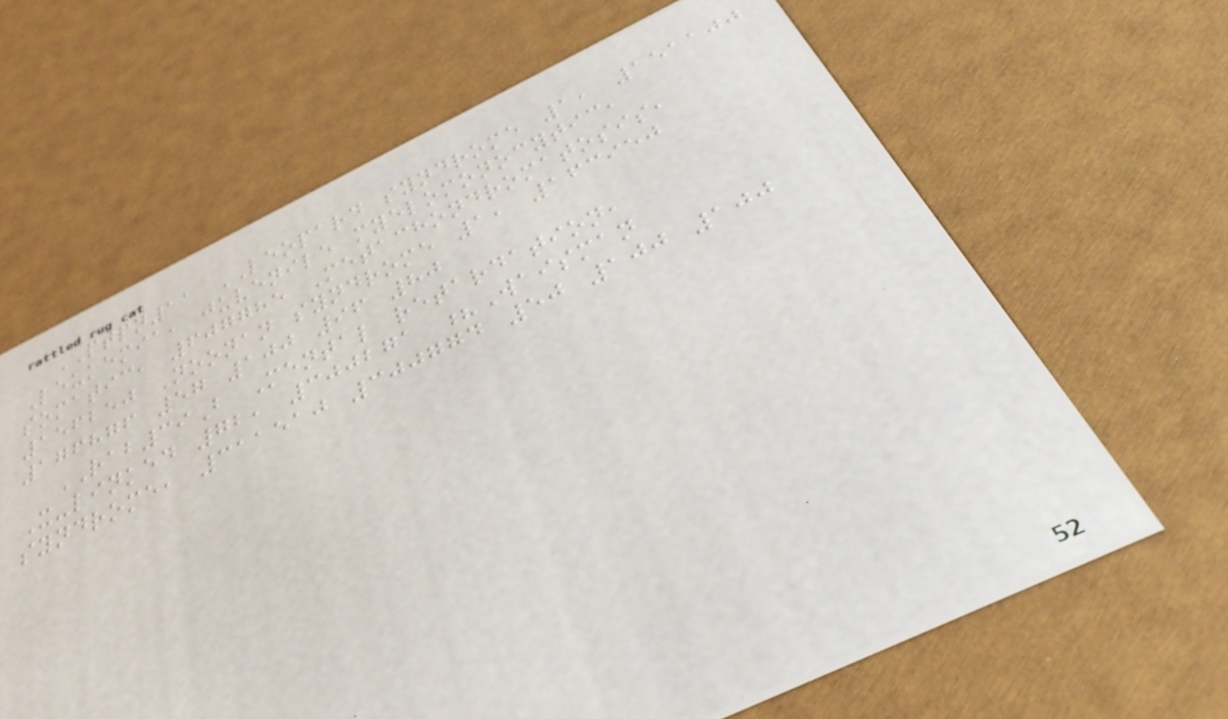PTPN11 LEOPARD syndrome 1, 151100
Leukemia, juvenile myelomonocytic,
somatic, 607785 Metachondromatosis,
156250 Noonan syndrome 1, 163950
176876 57 100 96 80
RAB39B Mental retardation,
X-linked 72, 300271 ?Waisman
syndrome, 311510 300774 50 100 100
